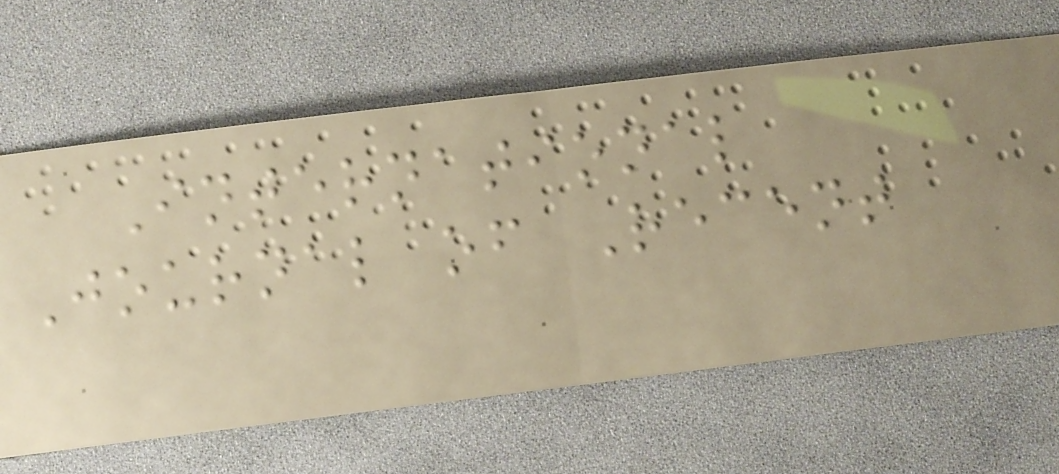International
Journal of Recent
